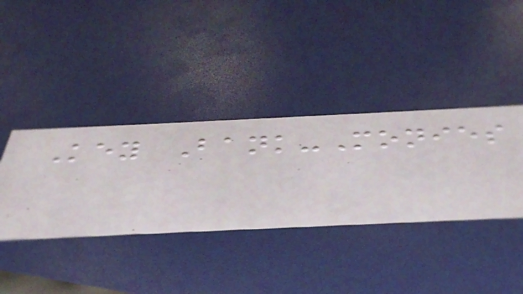Key Bank-Monies
